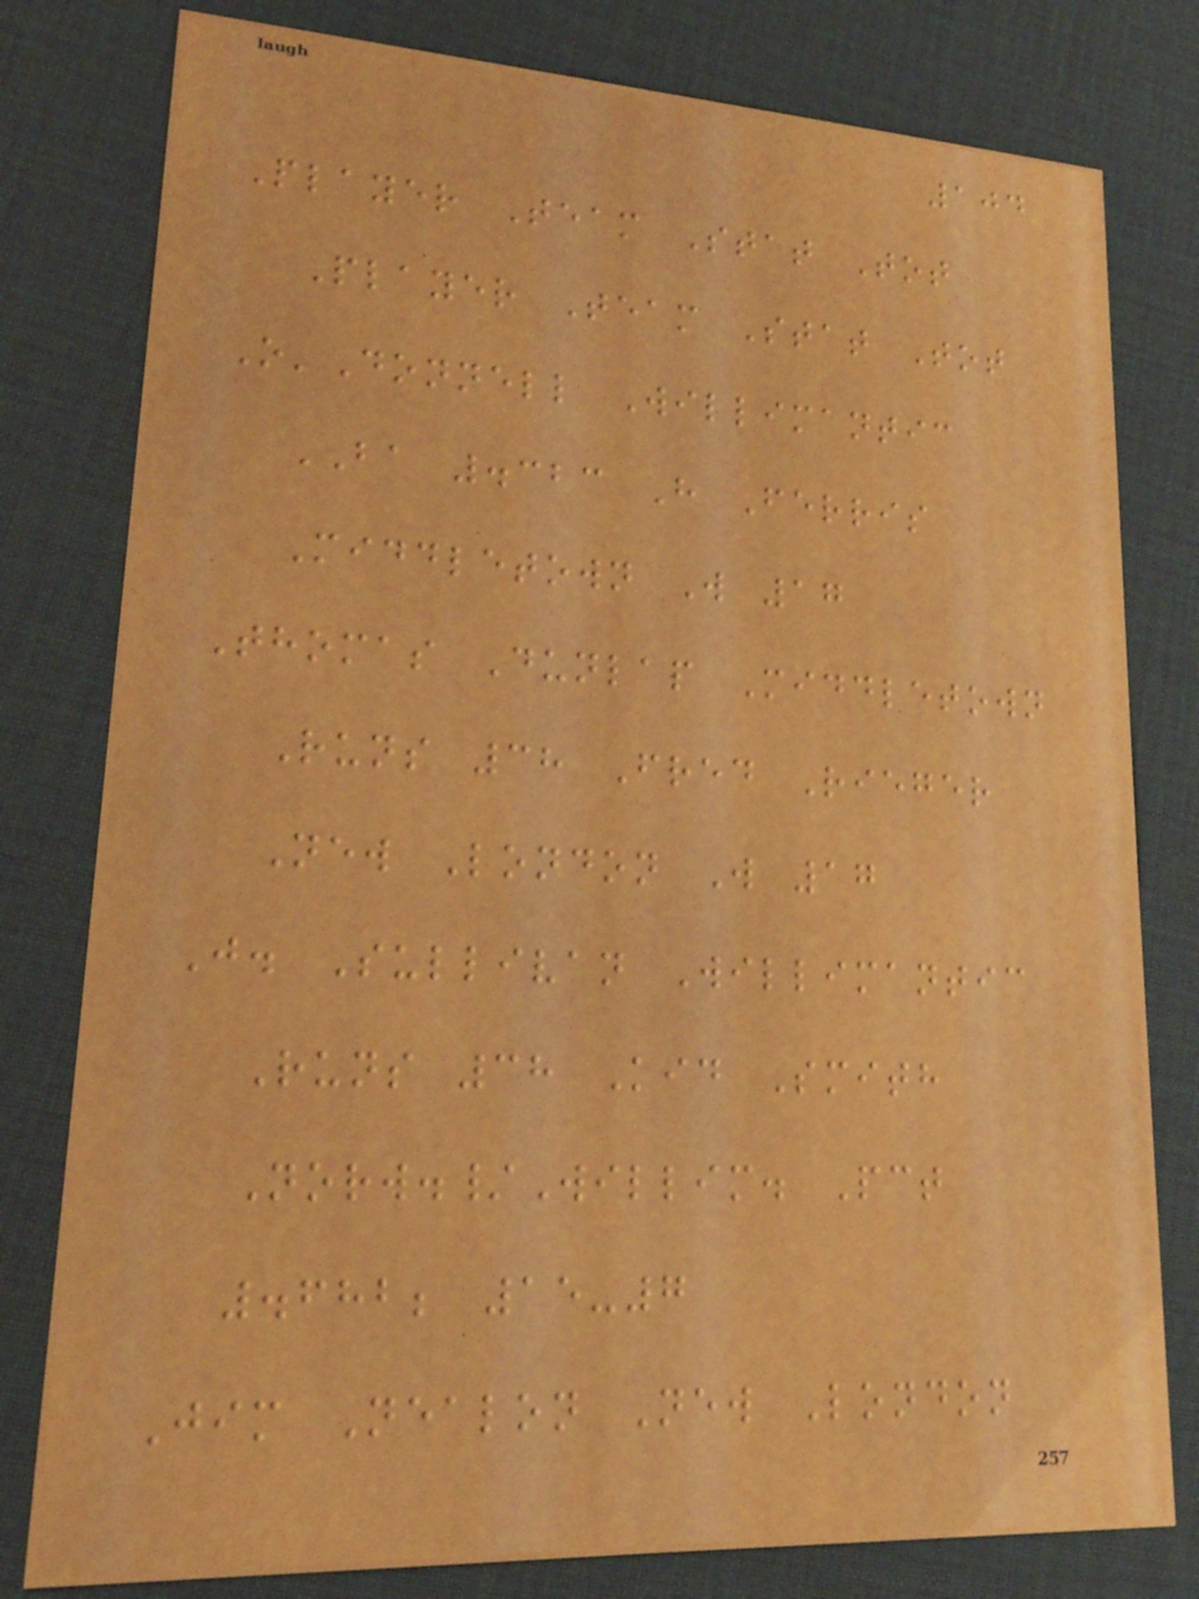104
Player Team Stat Tot
Player Team Stat Tot
O'Donnell Willimantic
BA .323 H Ferris
Middletown W 17
Thomas Dunlap Middletown
Runs 38 Fred Rieger
New London W 17
J. Sullivan Willimantic
Runs 38 Kid Smith
Norw./Willim. Pct
.682; 15-7
Jim Nealon New London
